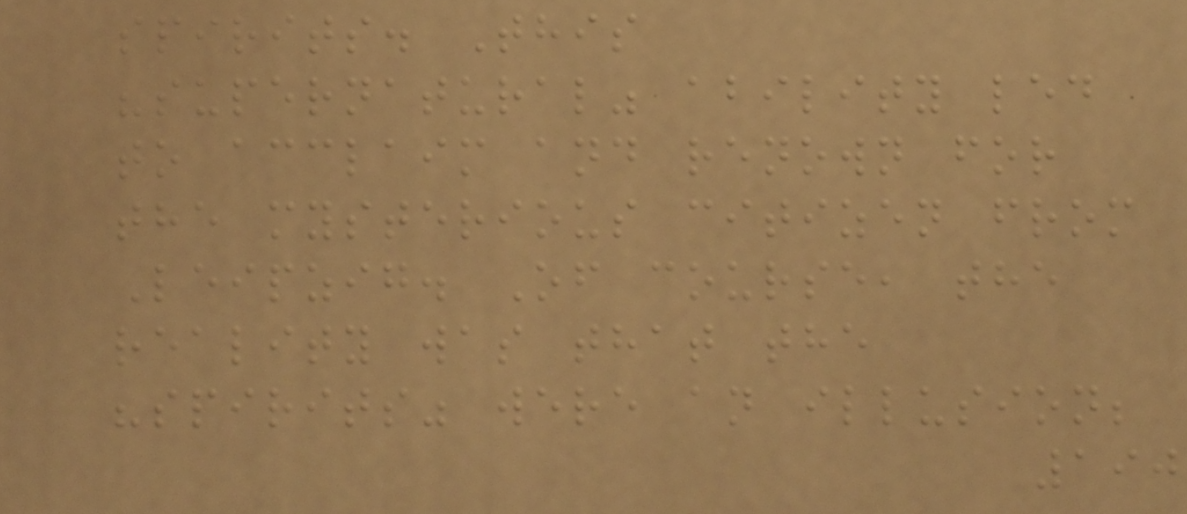spirits. This
"supernatural" ability led
to acclaim and renown for
the mysterious citizen from
Leipzig. Of course, the
reality was that the
"spirits" were an illusion;
190
